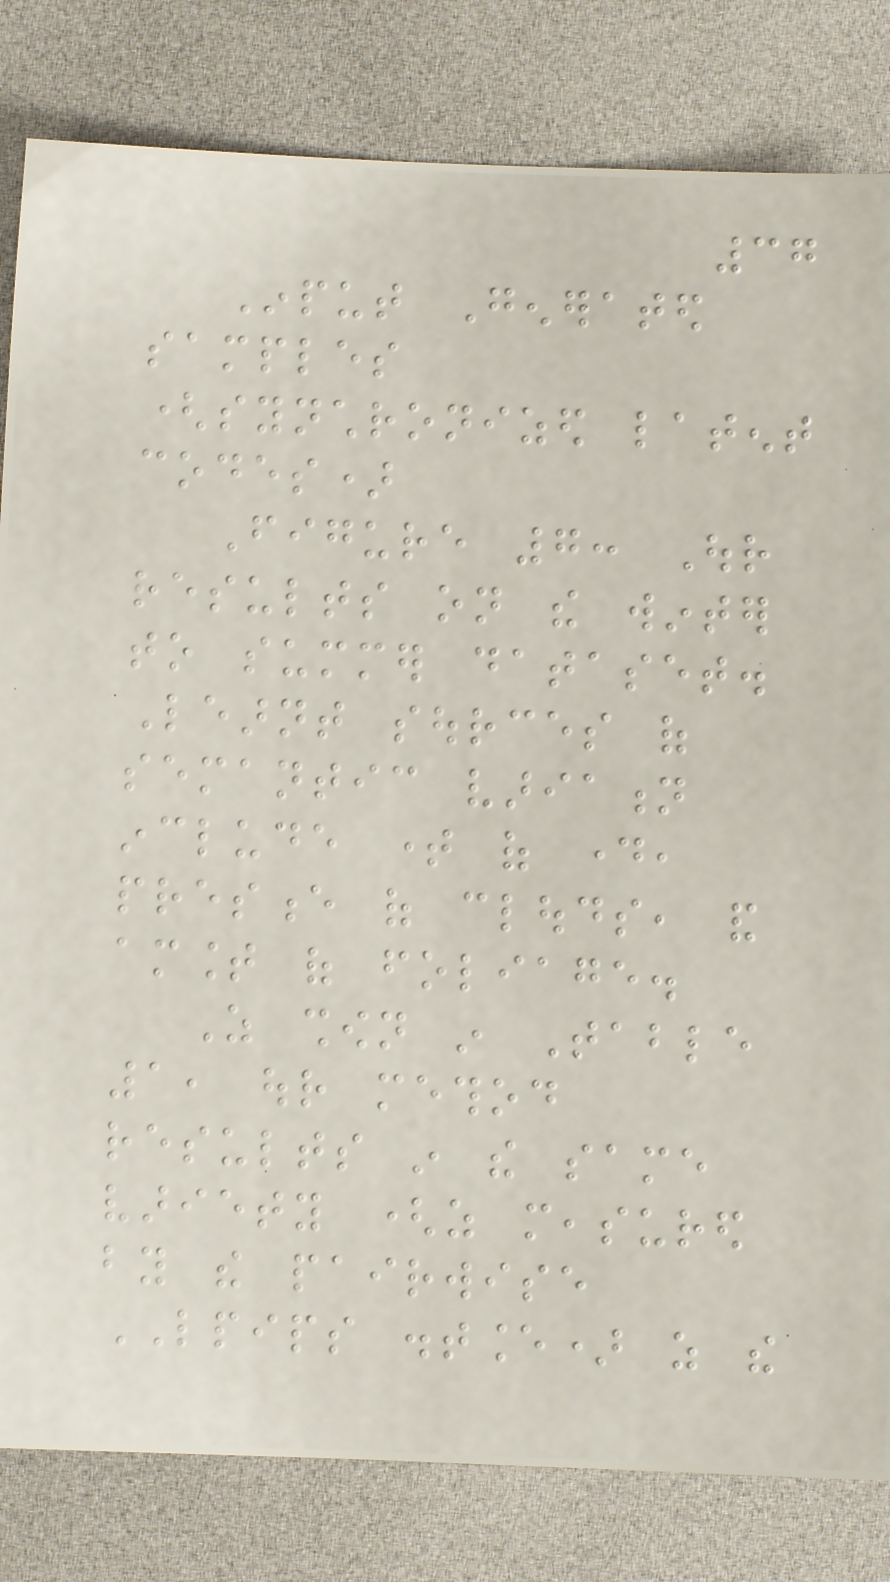37
Input Generated
samples
(synchronized latent
codes)
Figure 7: Our
results on the winter
to summer dataset.
Learnt sources of
semantic variation
include time of day,
presence of clouds, and
amount of foliage.
As shown in Table
1, our method
results in the same
variety (as measured
by the pairwise
LPIPS distance) as the
